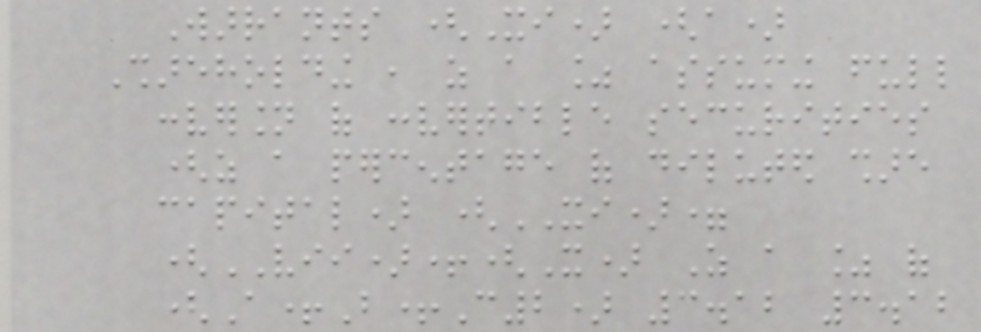Warrants (Xi) (a)
Shareholding , as a % assuming full
conversion of convertible securities
(as a percentage of diluted share
capital) (XI)=
(VII)+(X) As a % of
(A+B+C2) 3.12 3.12
